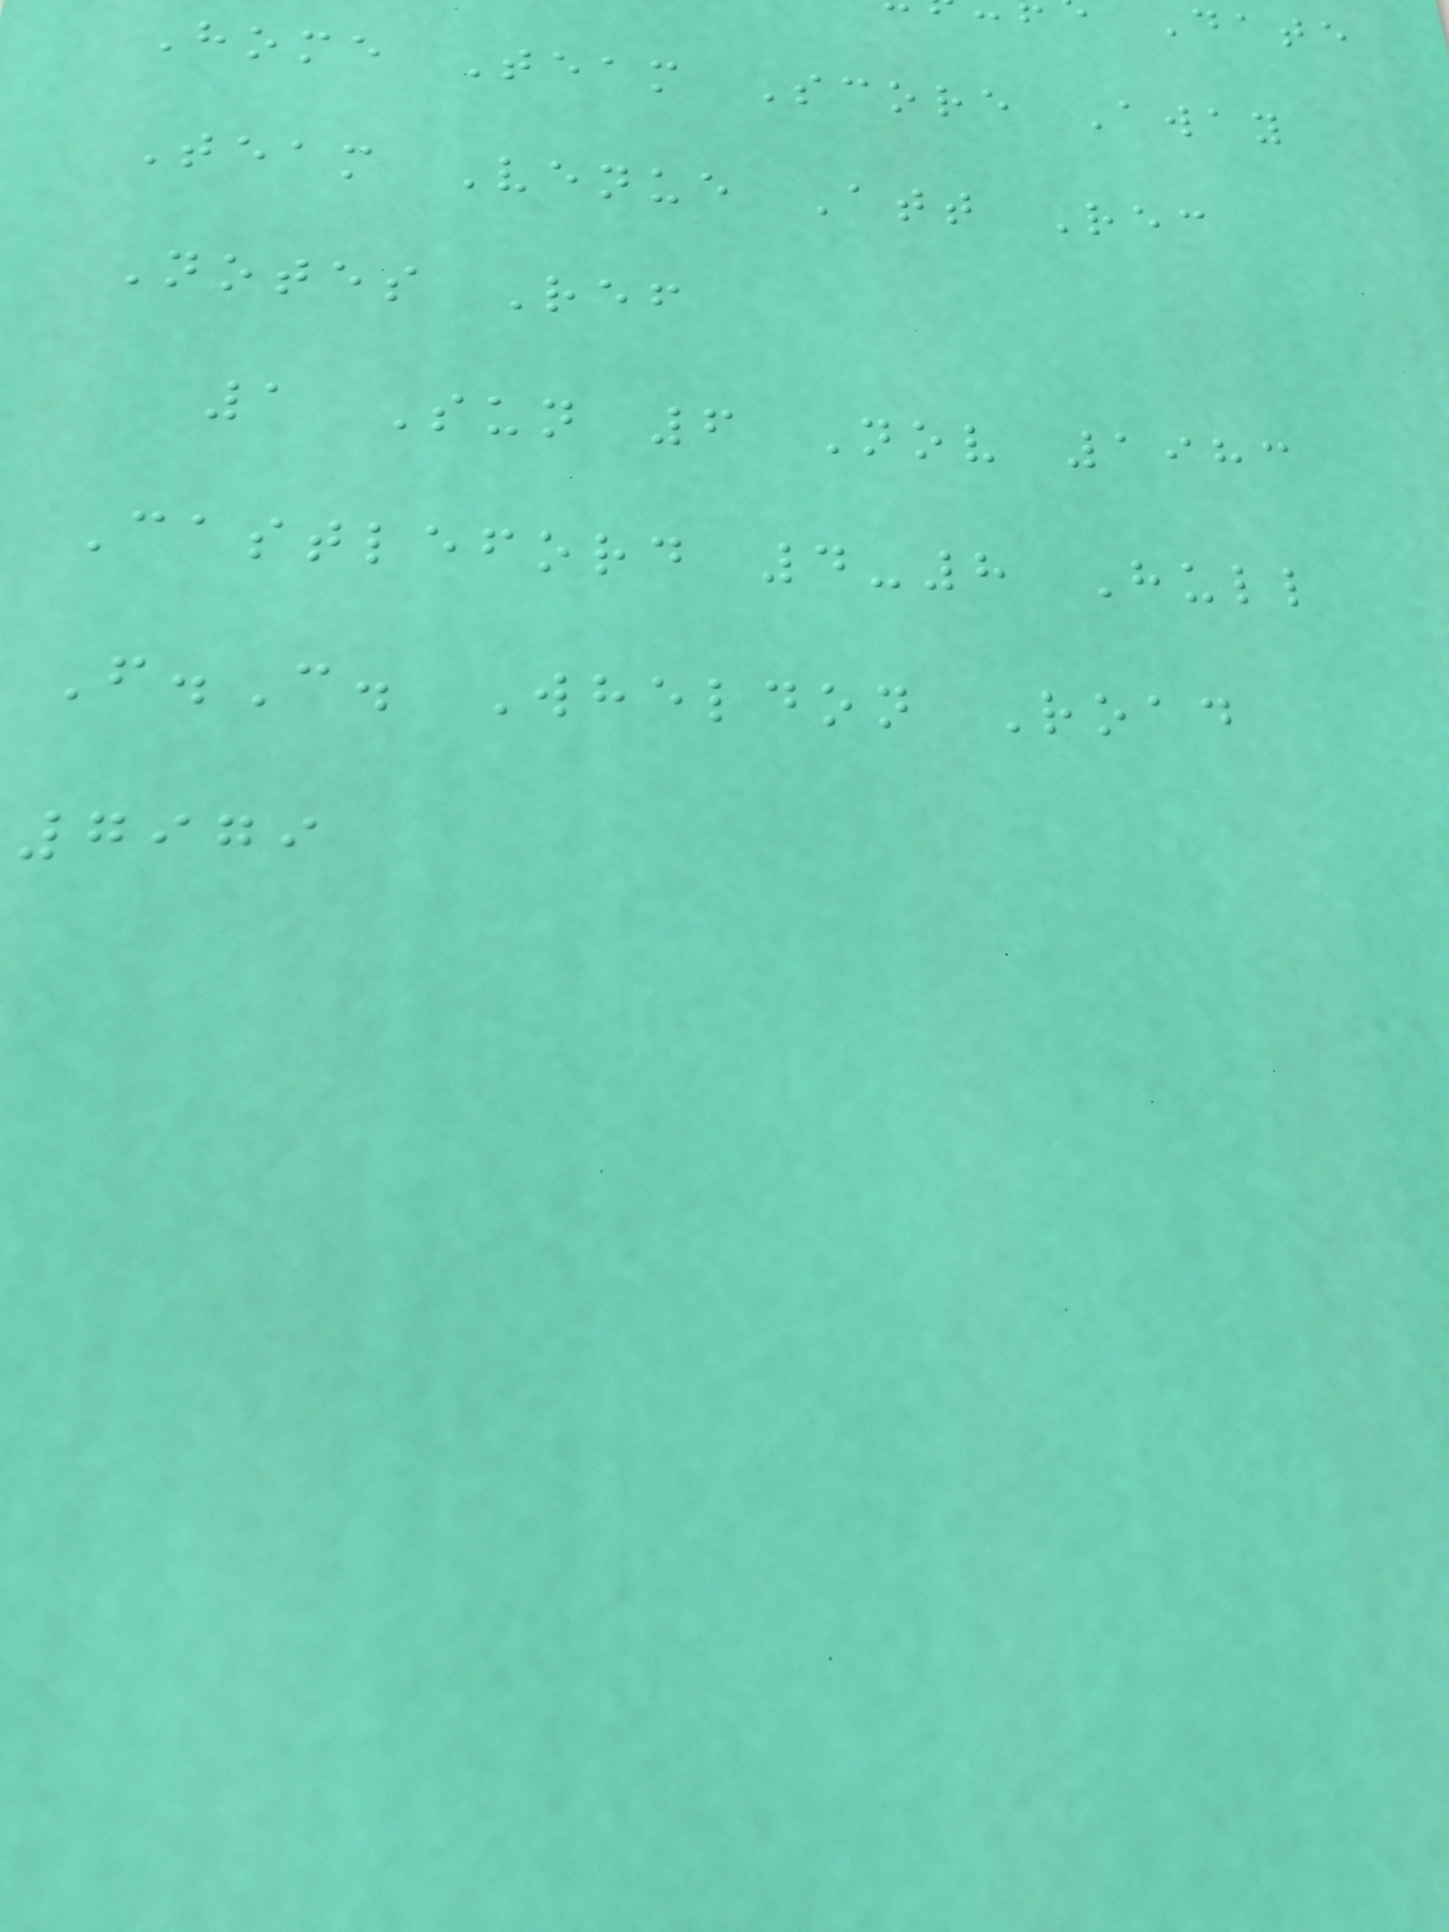Home Team Score Away
Team Venue Att Rec
Notes Ref
1 Sun 6 Nov 1983
Castleford 4-8 Hull
F.C. Wheldon Road
7979
